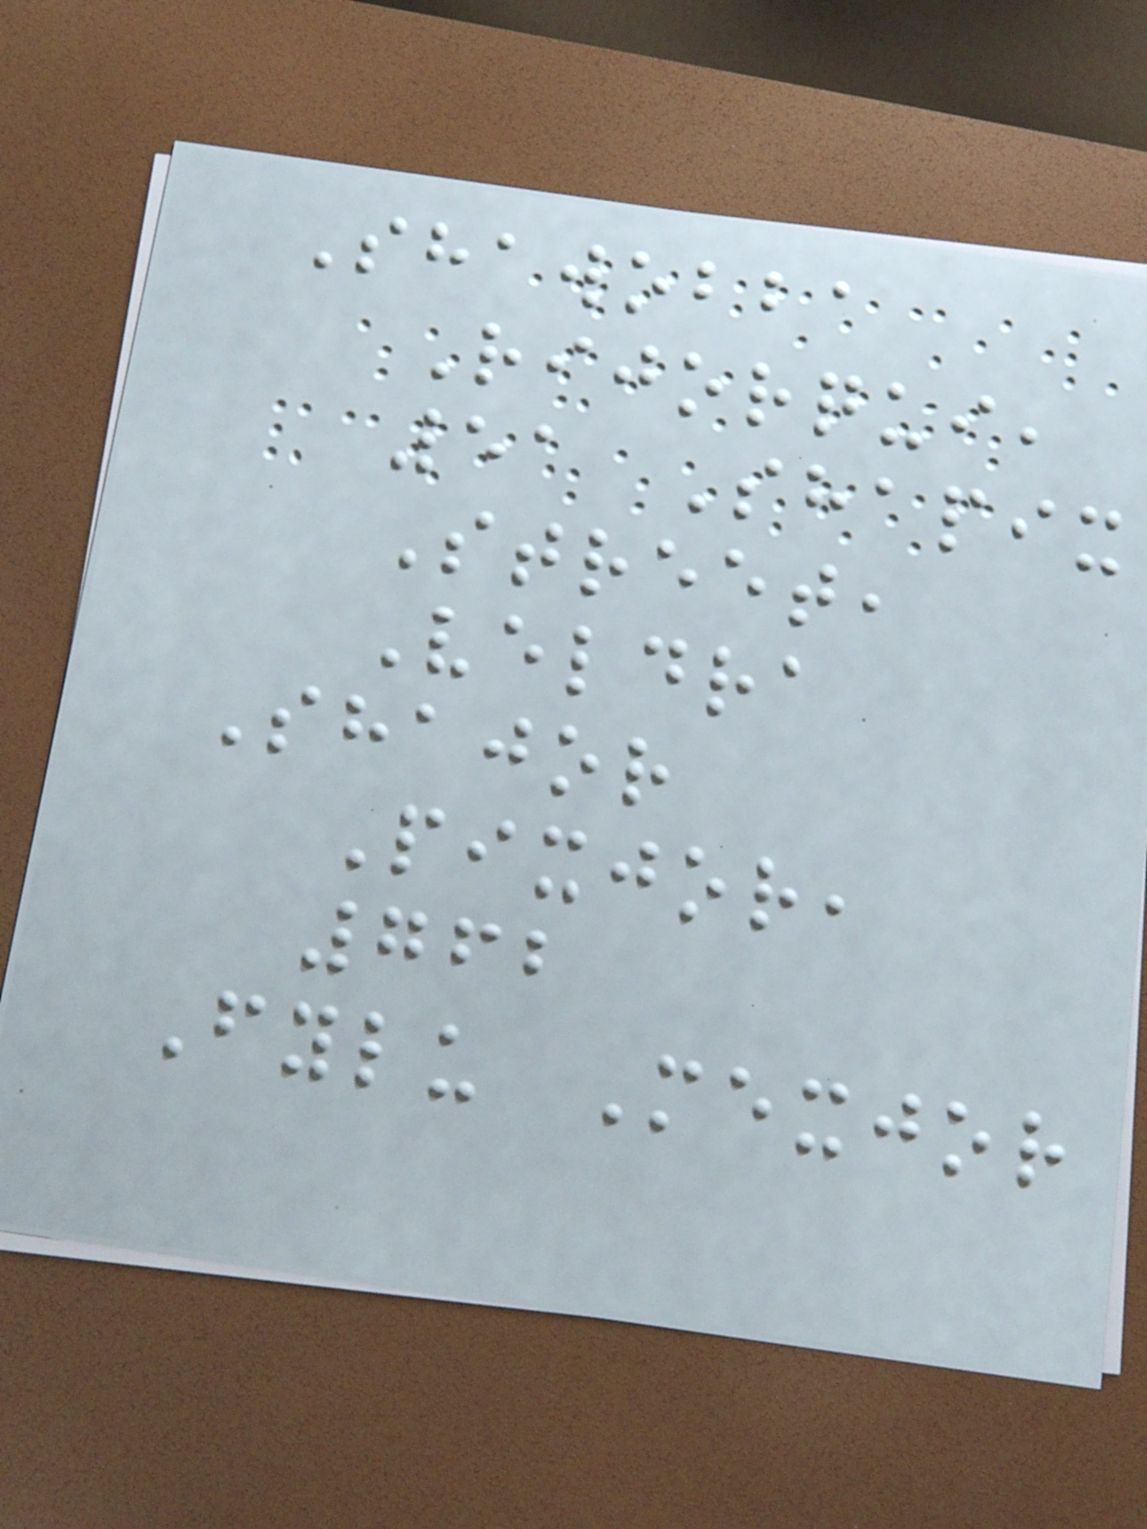Shawobba
Rijorqui,
51 Shapix
Street,
Veldra
Shajor
Pixjor,
762
Fylu Mexjor
